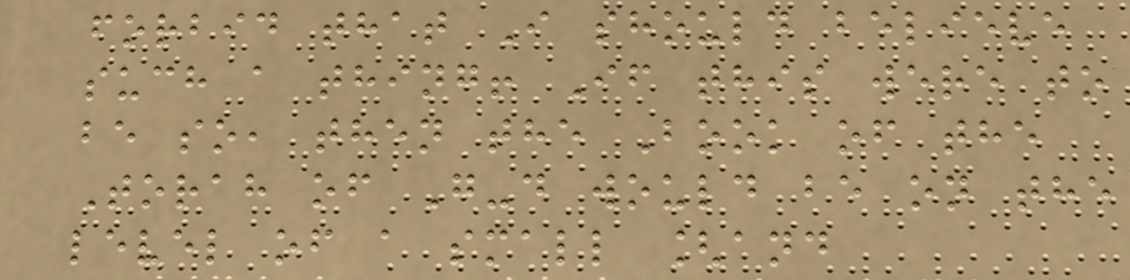forbid that I should believe
such a thing! If this were to
be so, then the Book of the
Torah of G-d would be on the
level of a small [and
